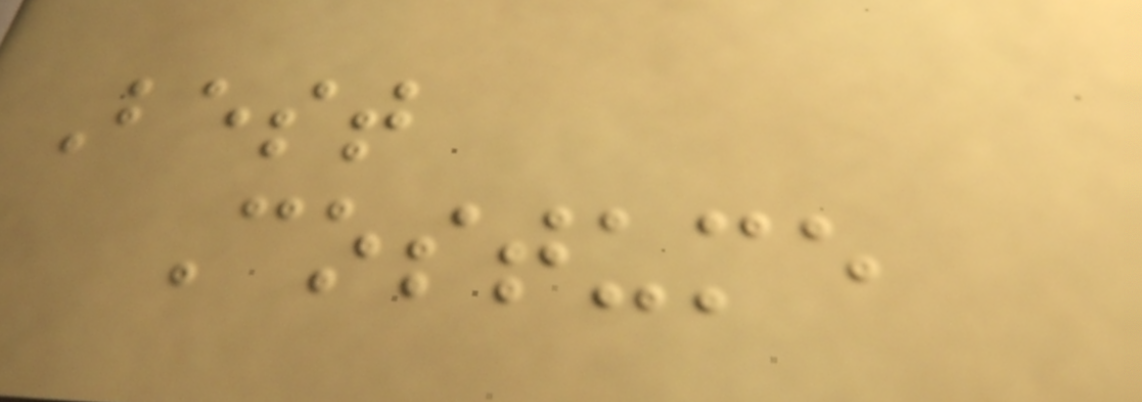Best
Costume
